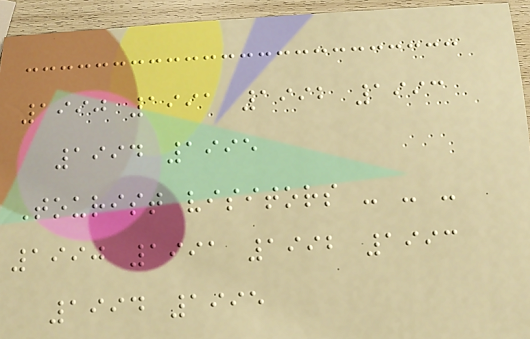1990 1991 1992 1993
1994 1995
Tourist visitors - - -
1990 1991 1992 1993
1994 1995
